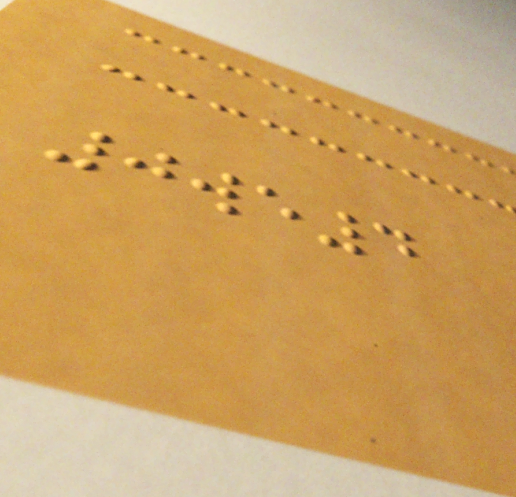0we4
